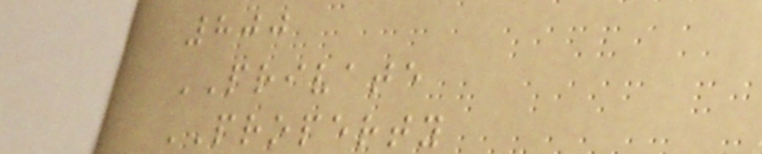800
PRIVATE
PROPERTY
